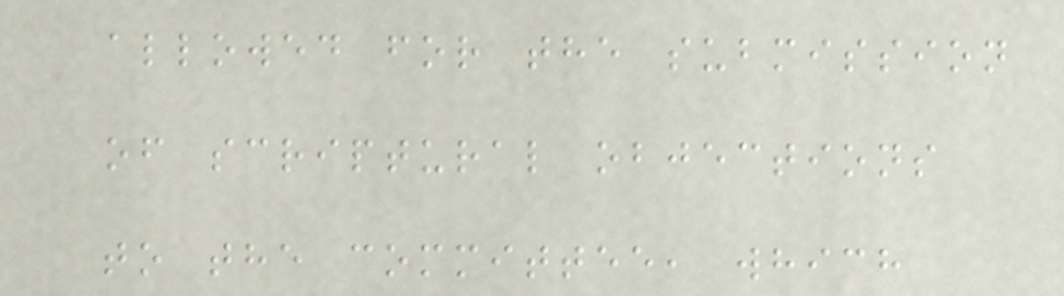allowed for the submission
of scriptural objections
to the committee, which
